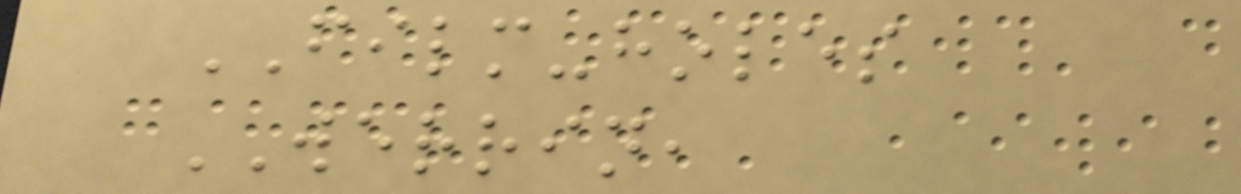FILM-holes
WERRIN,
